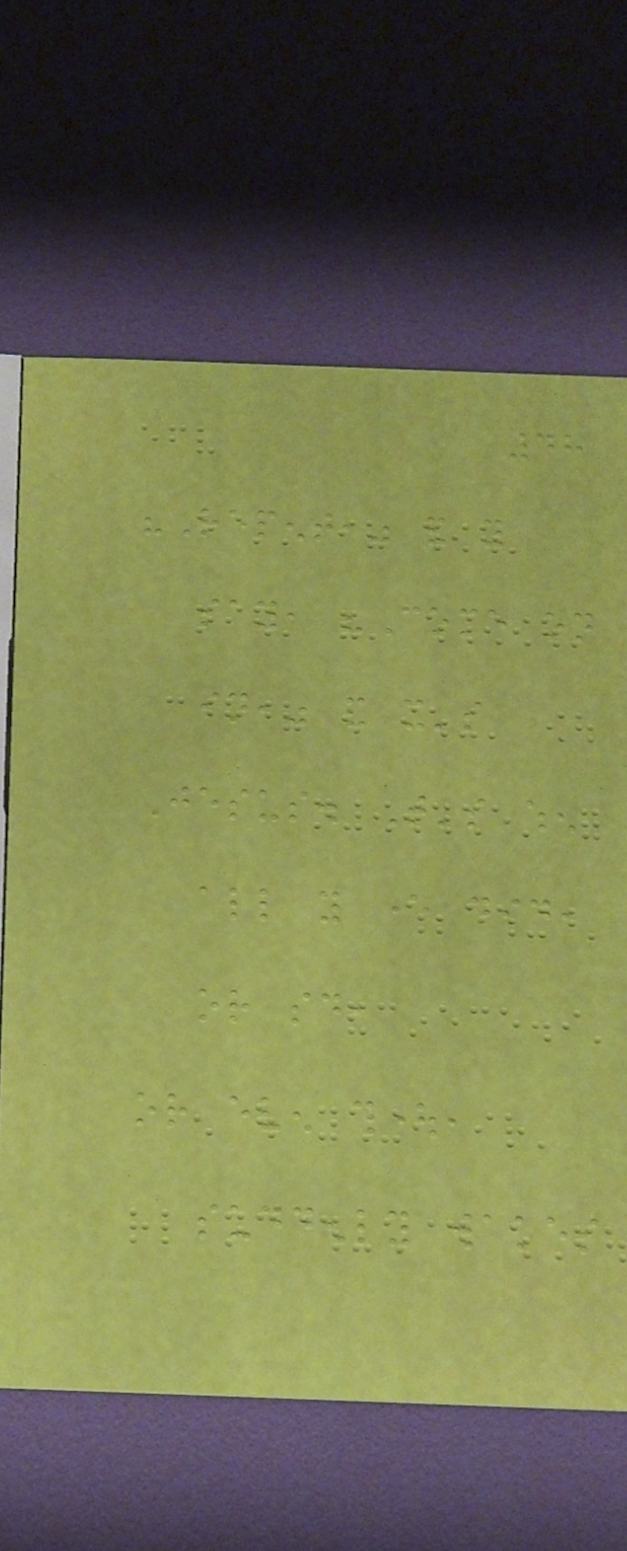48
"Repent," and you
say, "Come on
in," and it's
Jesus. That's when
all you ever did,
or said,
or even thought,
suddenly wakes
